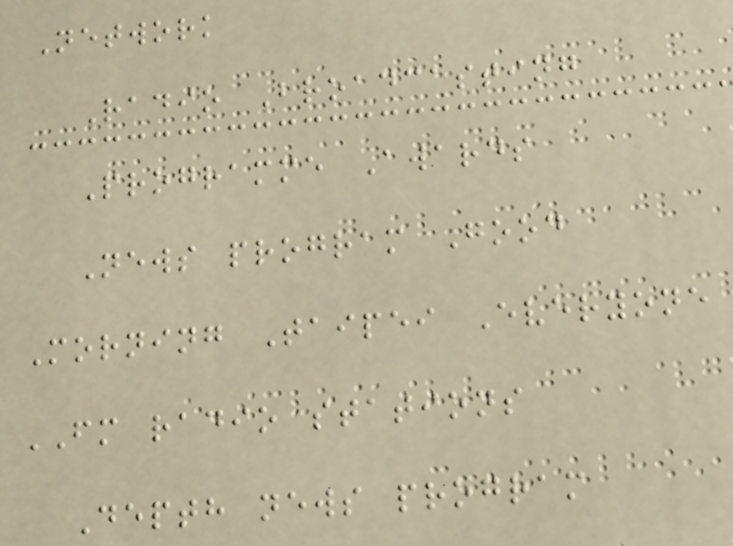Network
Radio Broadcasting
Programme Awards
News program Good
Morning Taipei Everyone
FM radio stations
Depth news program
